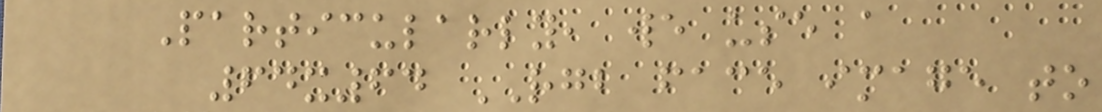Particularly, we use a
64x64 RGB face image to
